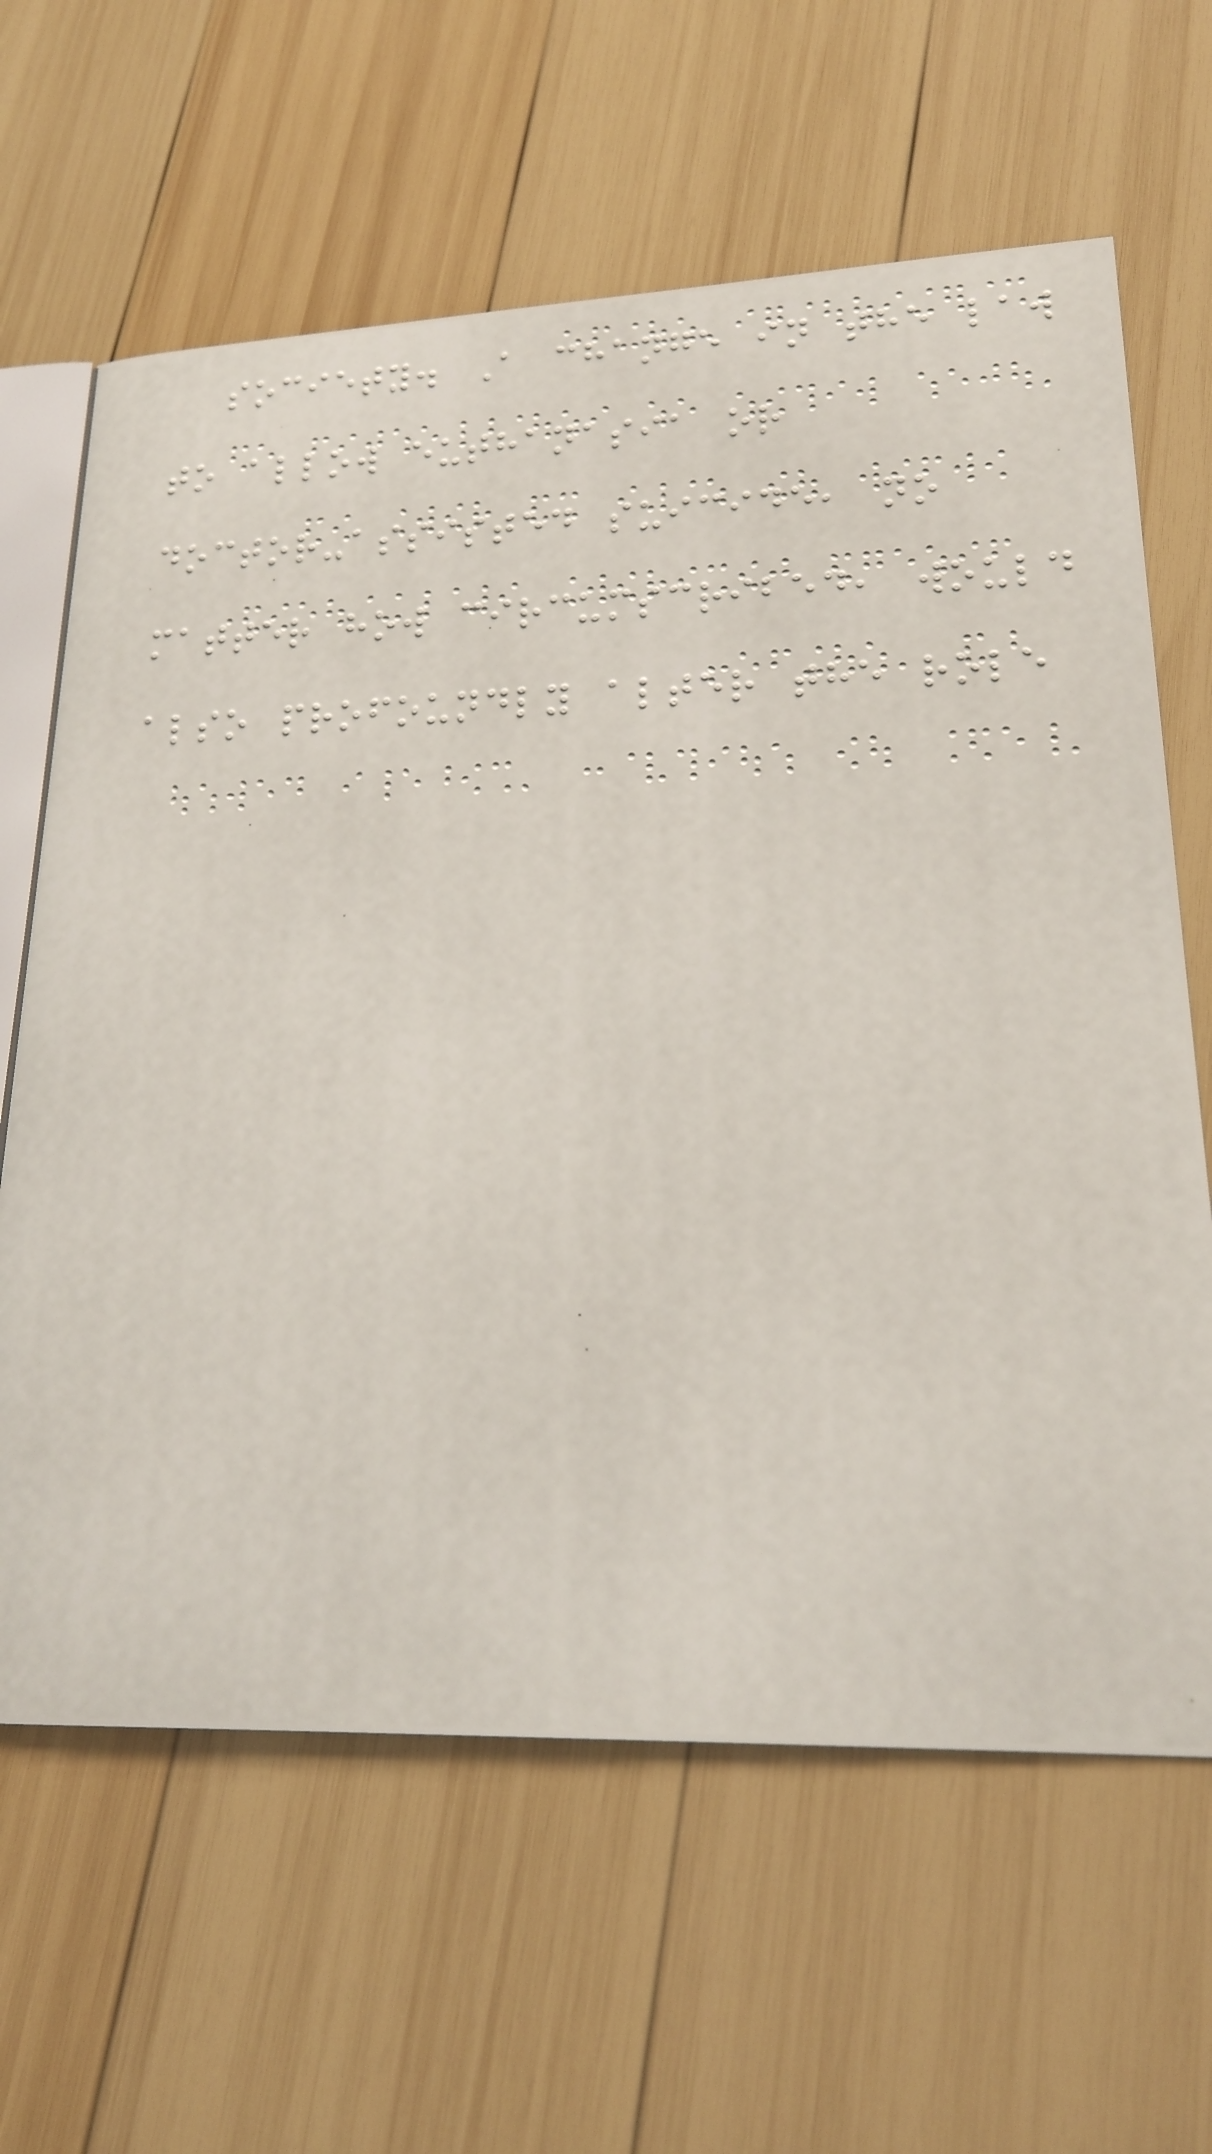society. A change in the law
to allow euthanasia or
doctor-assisted suicide, no
matter how circumscribed, would
also profoundly alter the role
